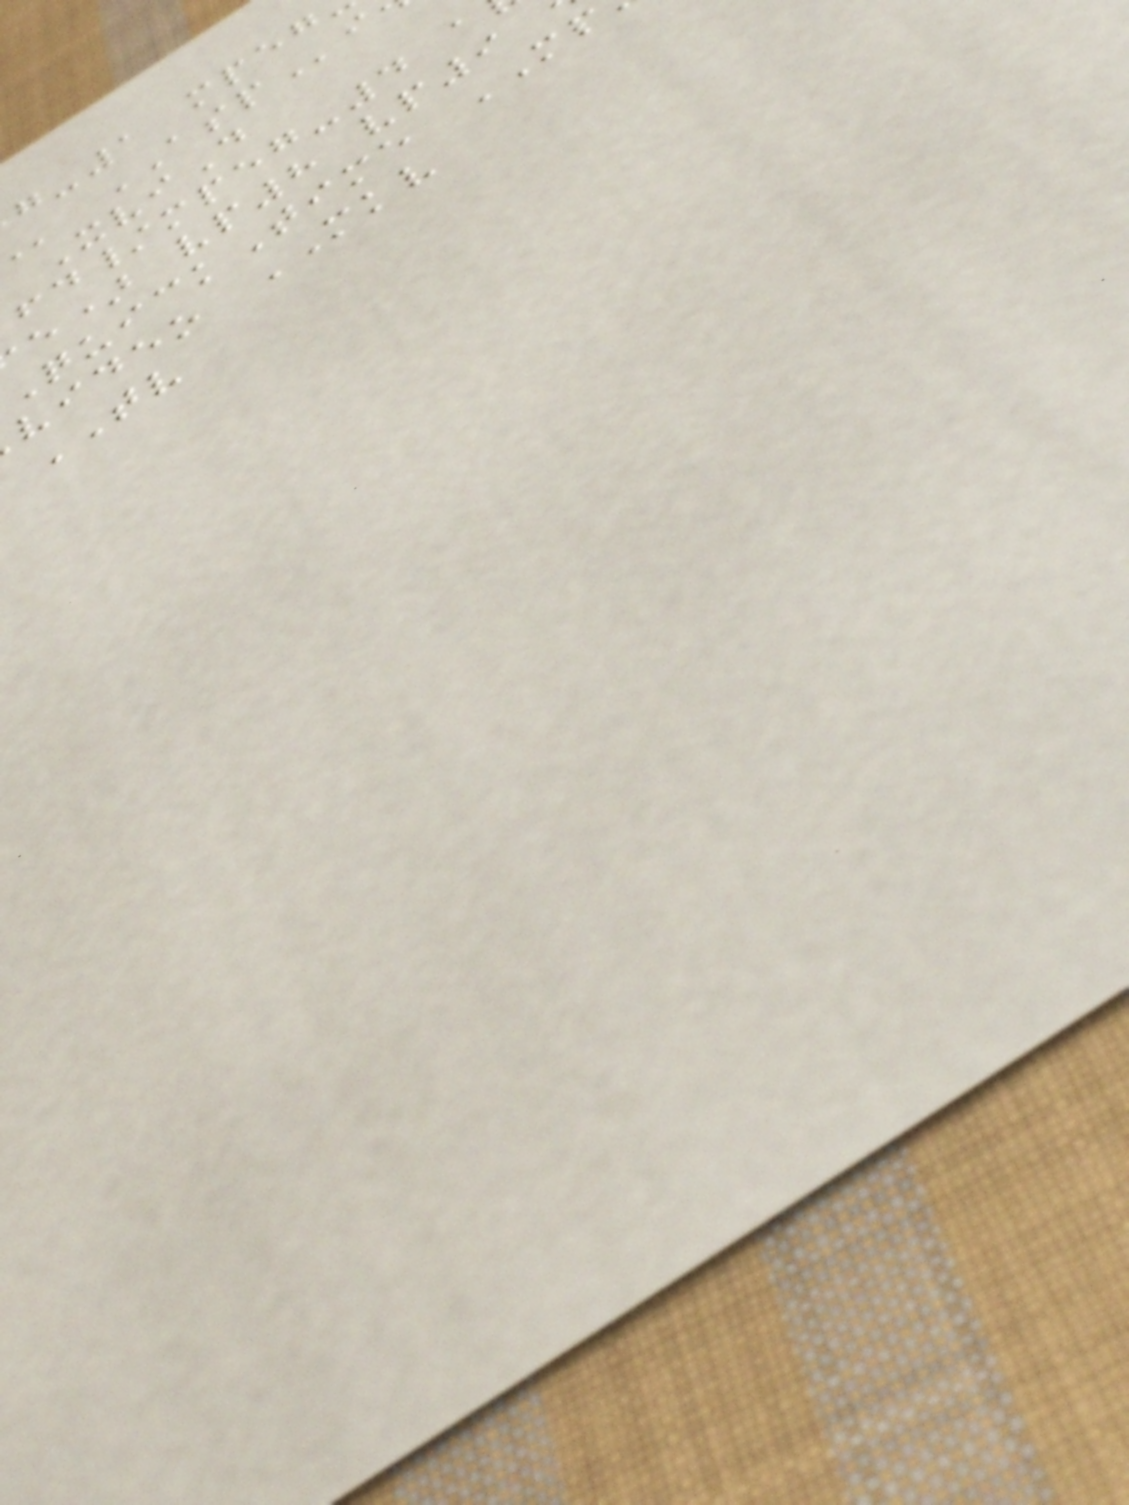ASPi
XviD
/mpeg-4
e) vp8 vp9
QuickTime MP
video MKV
TV
